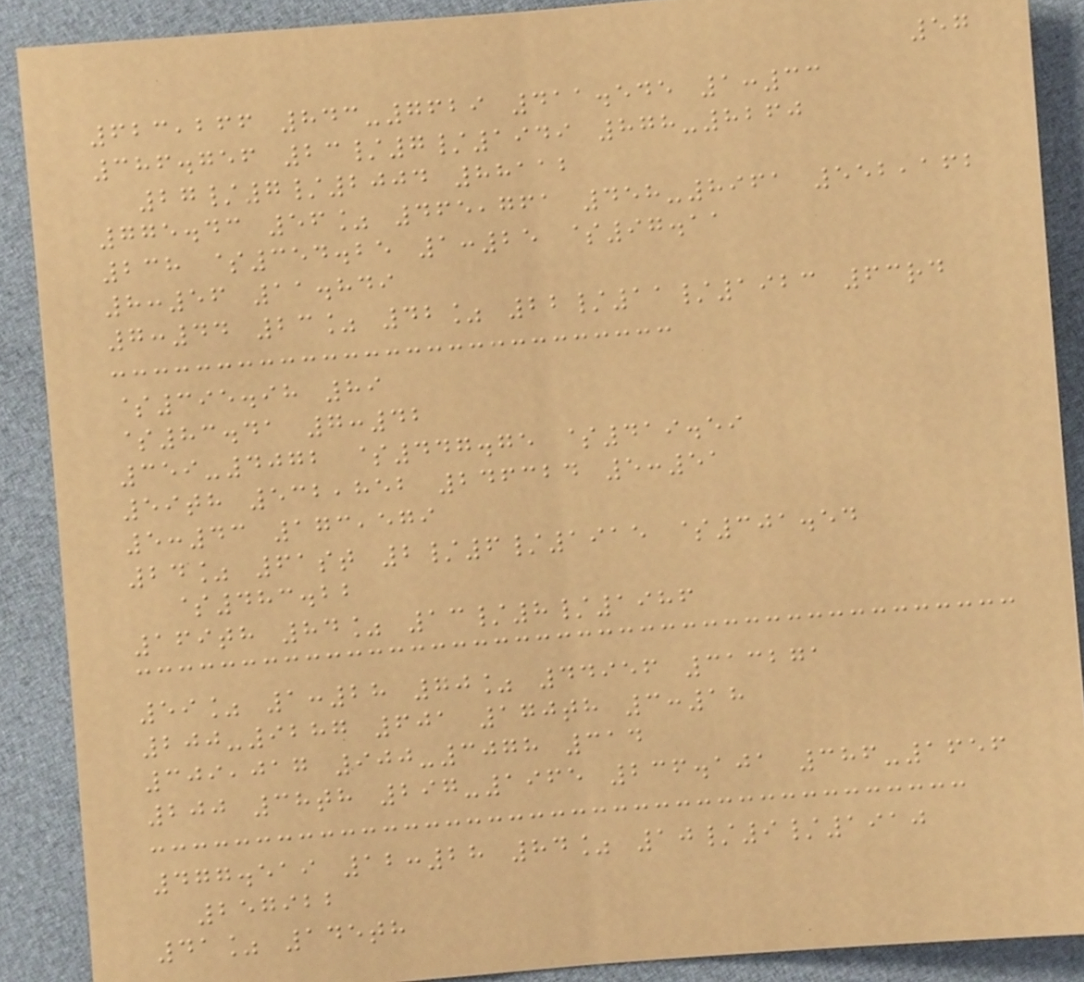57
623,266 843-7629 411.545 1:33
386.756 23/7/1949 878-8260
27/7/2004 88112
775.43 56% 465,761 458-8961 552,162
238 $354.25 1:25 $97.11
8:56 11.849
7:44 23% 42% 22/11/1923 63rd
$395.98 89
$83.41 7:42
359-4072 $447.75 $419.59
59th 532,852 246324 5:51
5:43 173,579
24% 61st 2/6/1915 $301.54
$483.22
169th 84% 13/8/1986
59% 1:28 70% 44956 313271
200-9287 601 170th 3:18
309,017 900-3078 314
200 38th 297-1965 236.101 386-1656
477.519 12:28 84% 10/9/1910
257922
41% 145th
